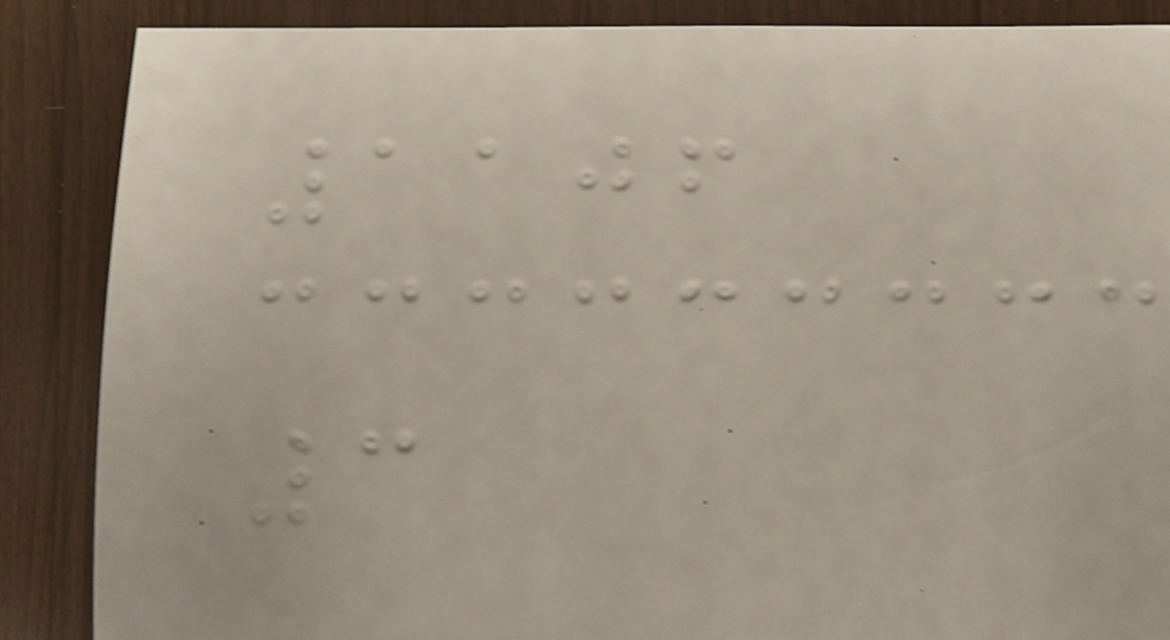1106
3
